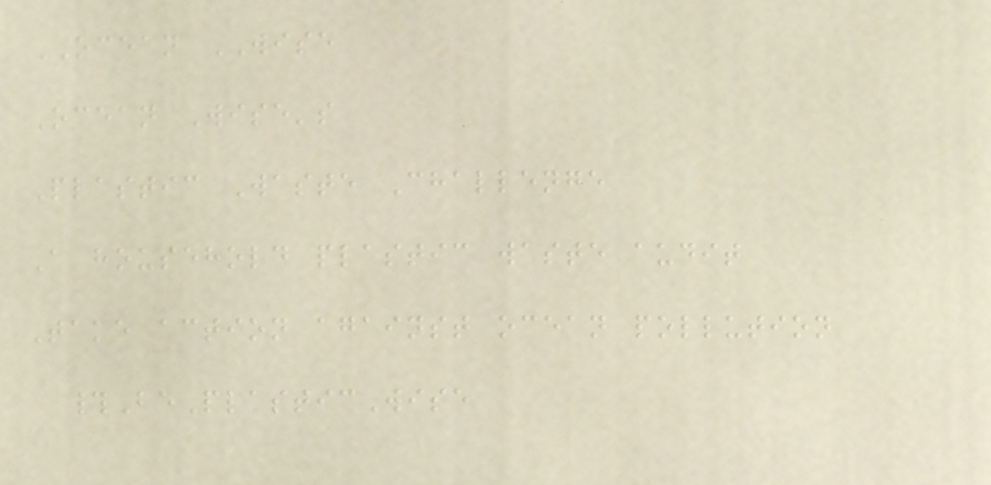OCEAN WISE
Ocean Wise's
Plastic Waste Challenge
A household plastic waste audit
Take action against ocean pollution
#BePlasticWise
